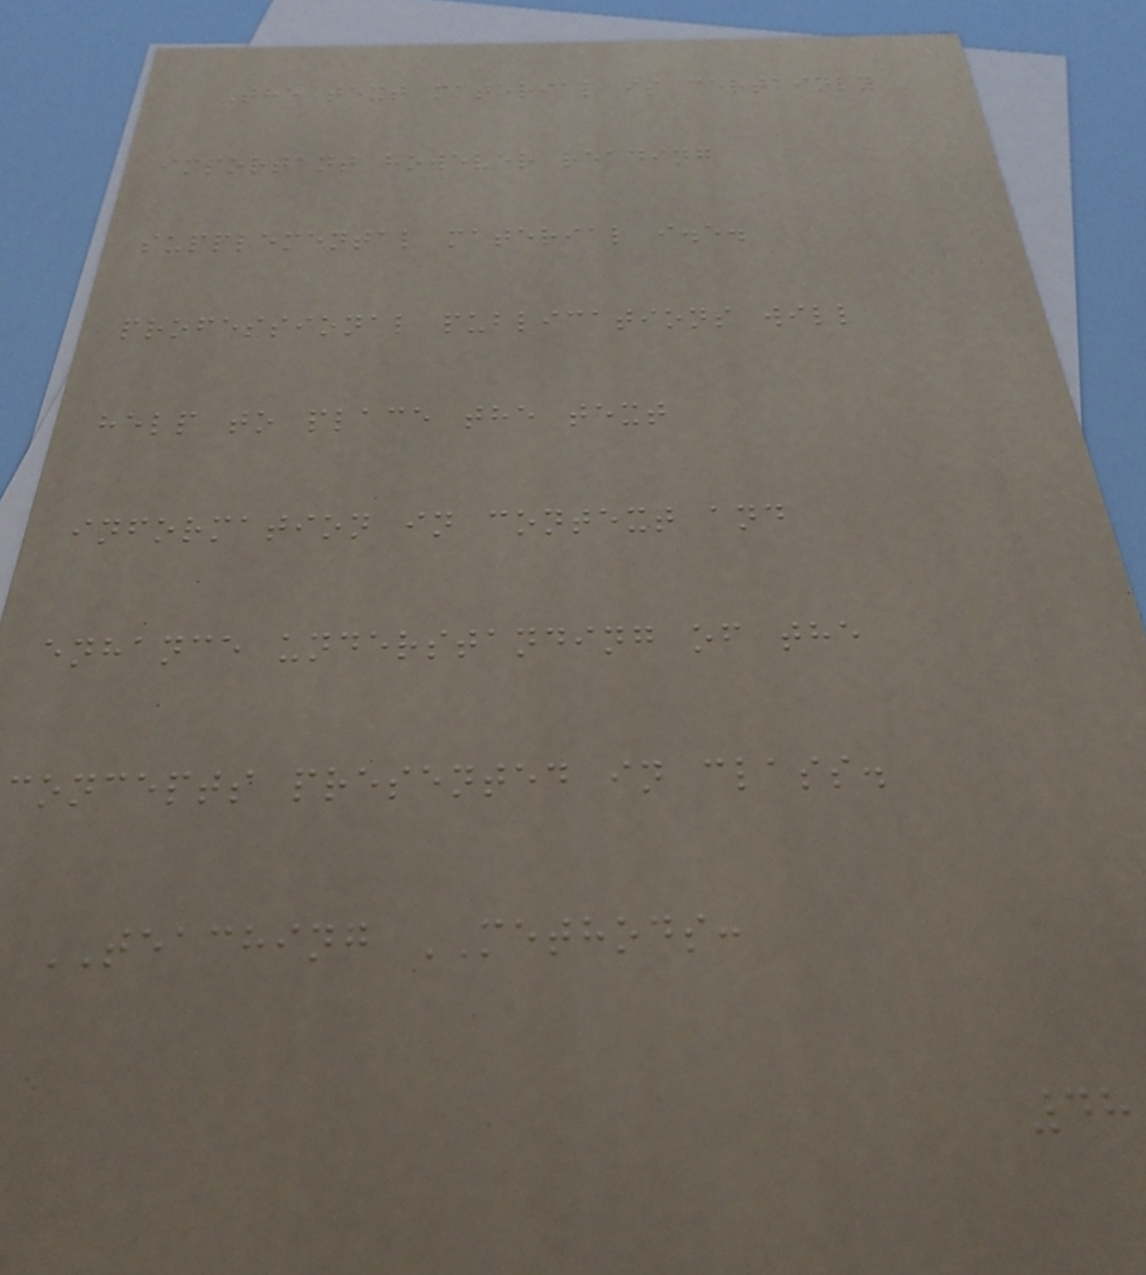The text material is certainly
important however reading
supplemental material i.e.
professional publications will
help to place the text
information in context and
enhance understanding of the
concepts presented in class.
TEACHING METHODS:
48
